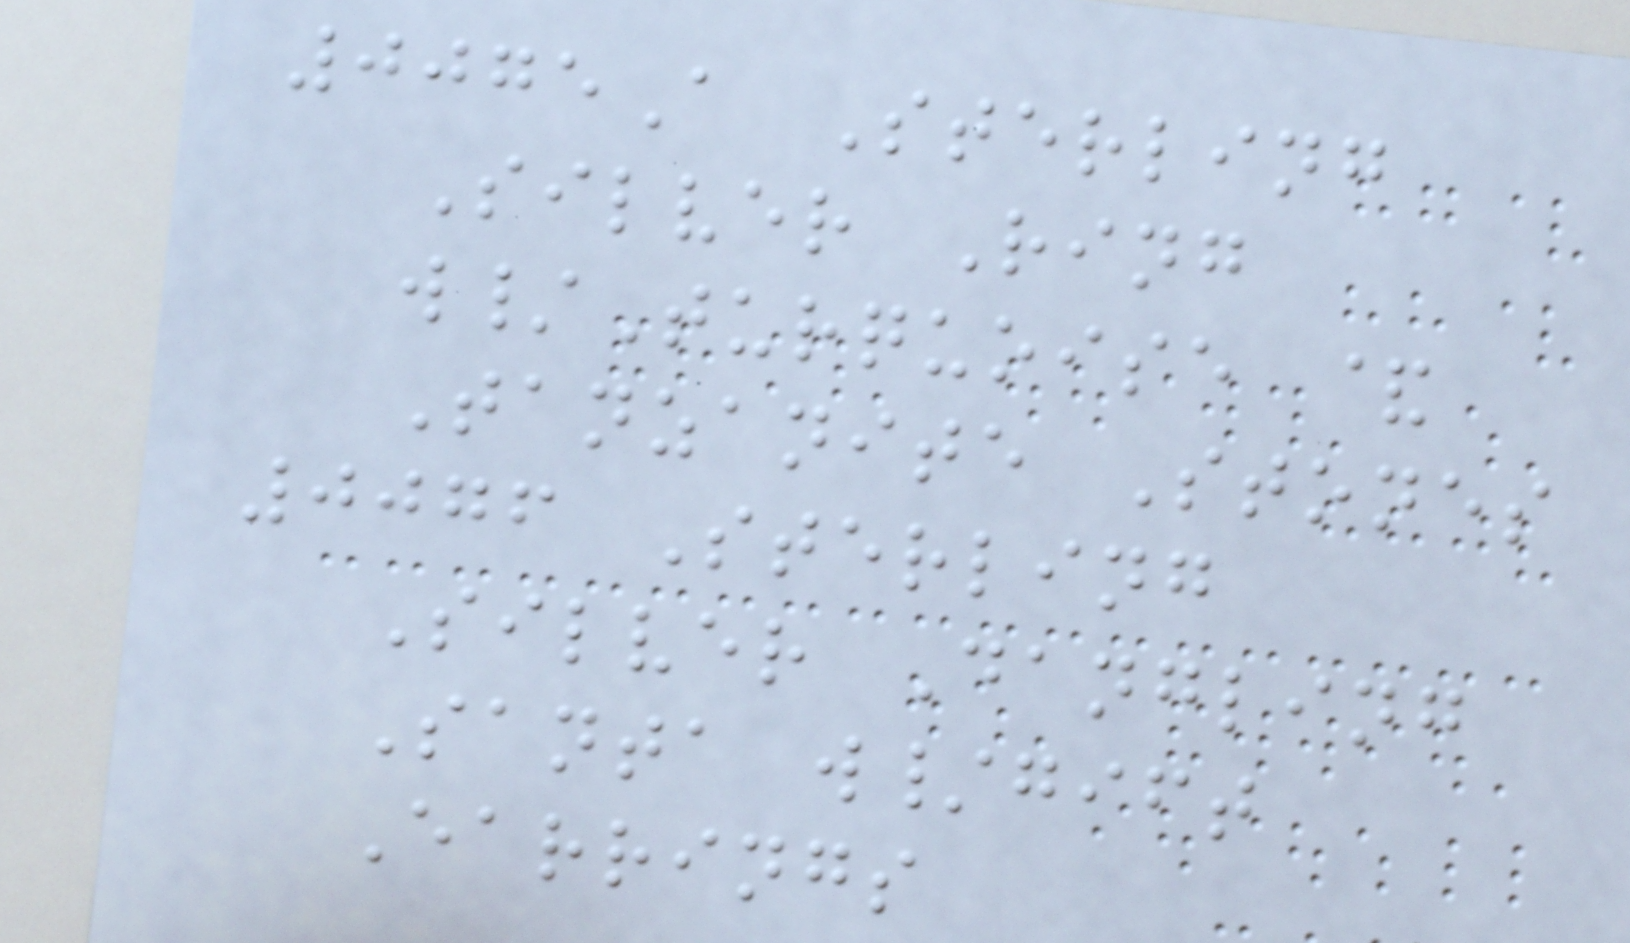0075A Sterling
Silver Ring
w/Turquoise &
Tanzanite Stones
0076 Sterling
Silver Dangling
Santa w/gift
Earrings
